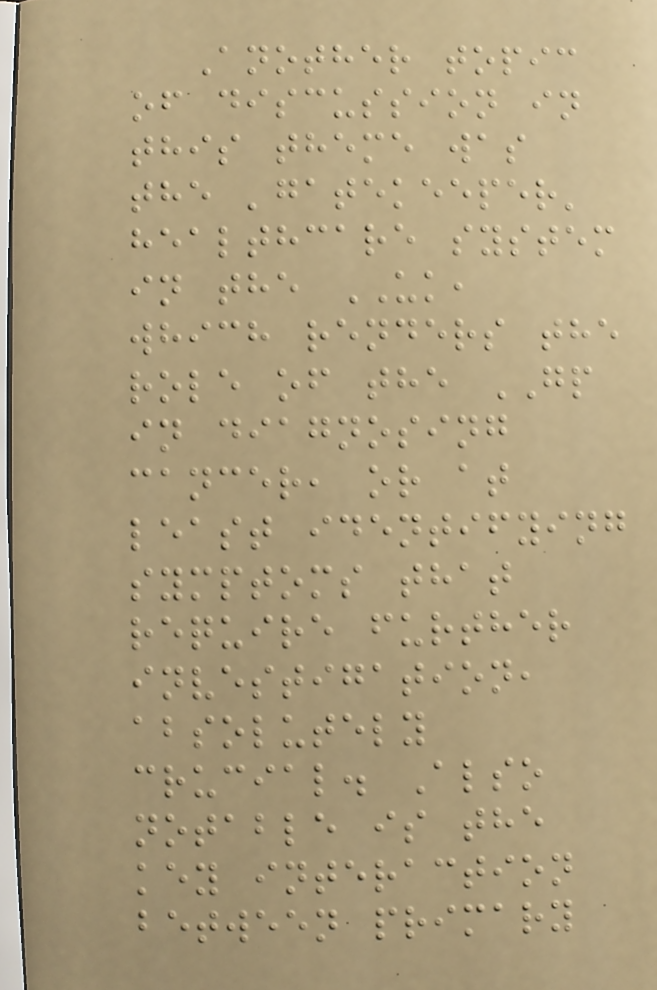Another topic
of discussion in
this theme was
the 'gatekeeper'
healthcare system
in the UK,
which renders the
role of the GP
in diagnosing
cancer, or at
least identifying
symptoms that
require further
investigation,
absolutely
crucial. Also
notable is the
key interaction
between primary
